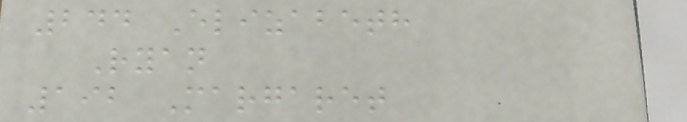244 Elizabeth
Ryan
192 Margaret
